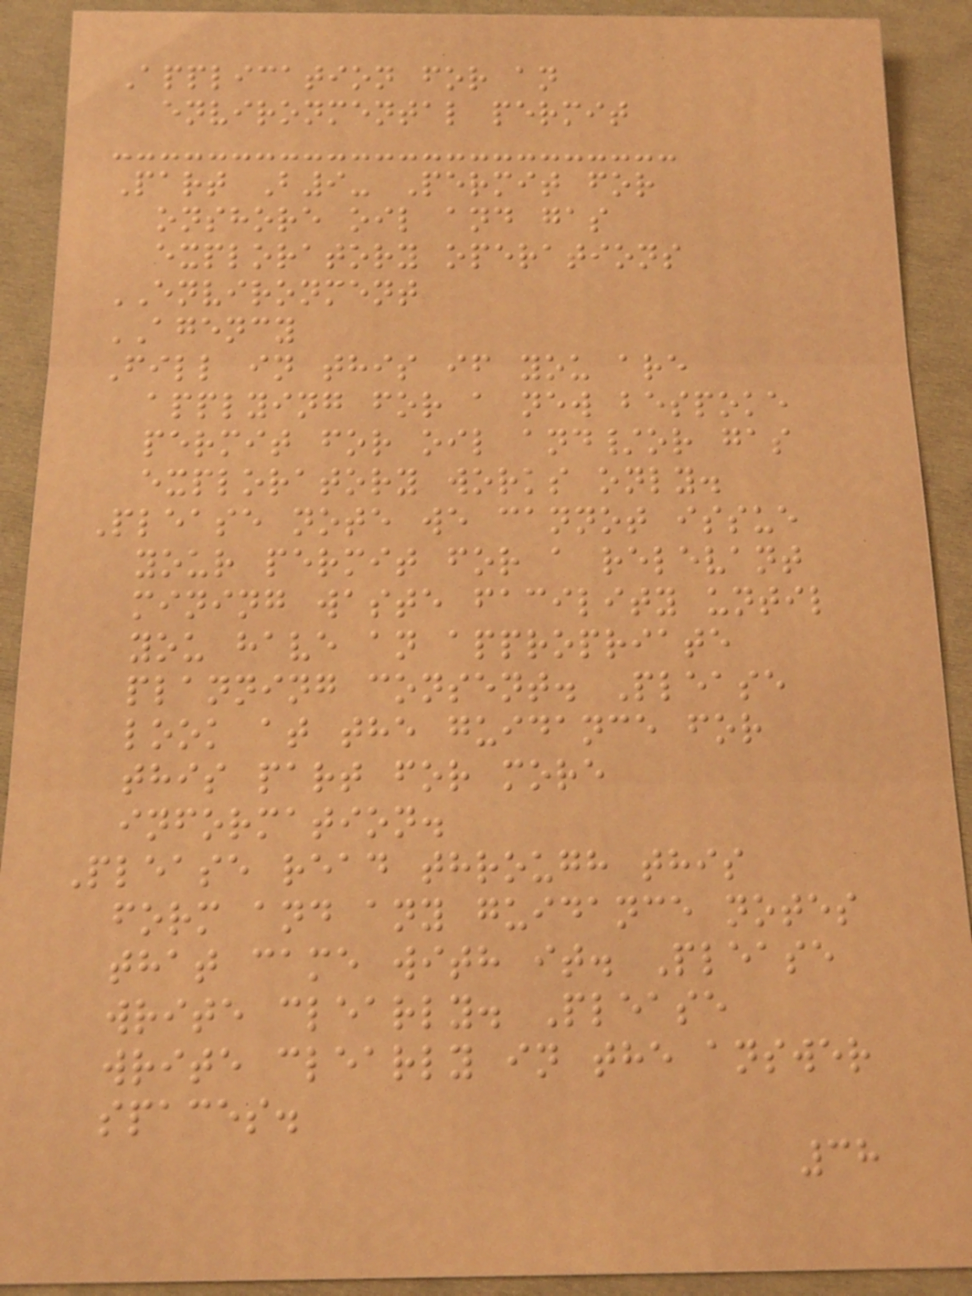Application for an
environmental permit
Part B9- Permit for
onshore oil and gas
exploratory operations
ENVIRONMENT
AGENCY
Fill in this if you are
applying for a new bespoke
permit for oil and/or gas
exploratory works only.
Please note we cannot issue
your permit for a relevant
mining waste facility until
you have an appropriate
planning consent. Please
look at the guidance for
this part for more
information.
Please read through this
form and any guidance notes
that came with it. Please
write clearly. Please
write clearly in the answer
spaces.
38
